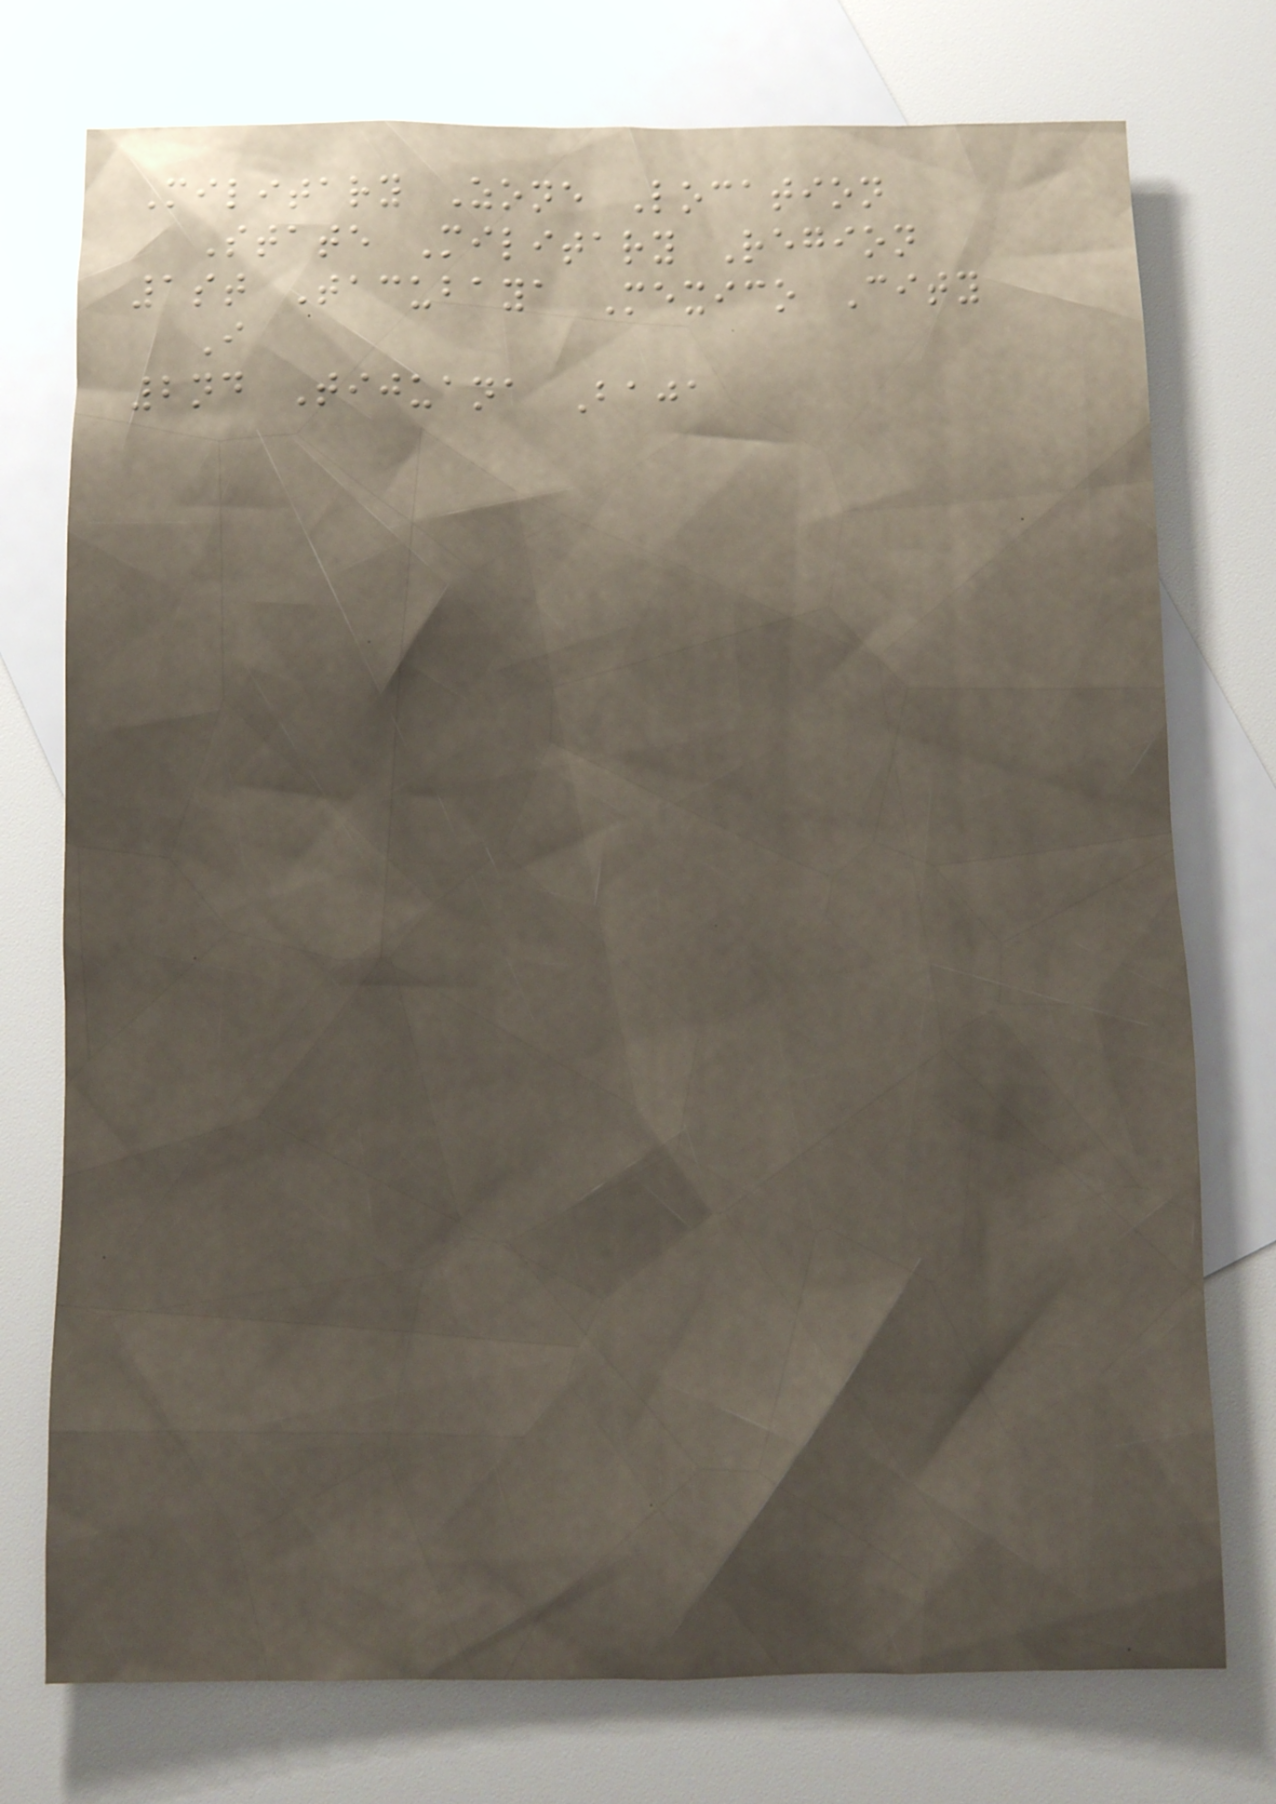Military Zone Location
State Military Region
1st Tacubaya Mexico City
I
2nd Tijuana Baja
